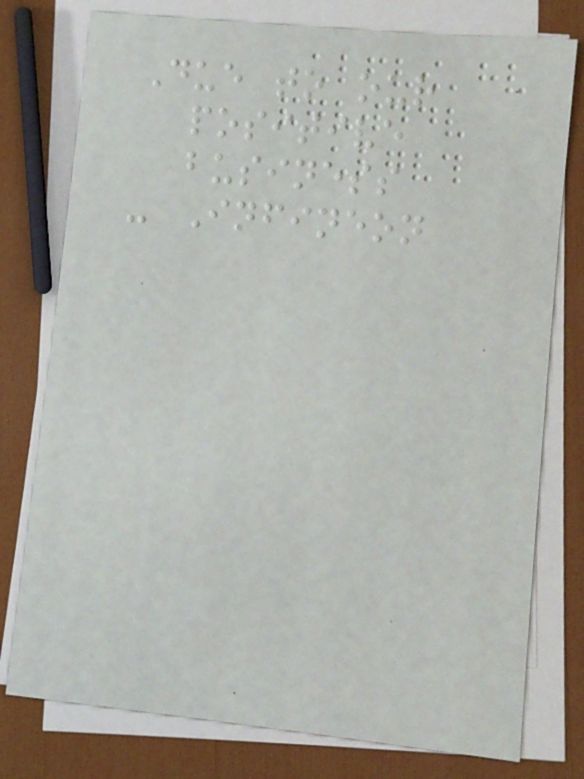Due to our
positive
business
- Infineon
